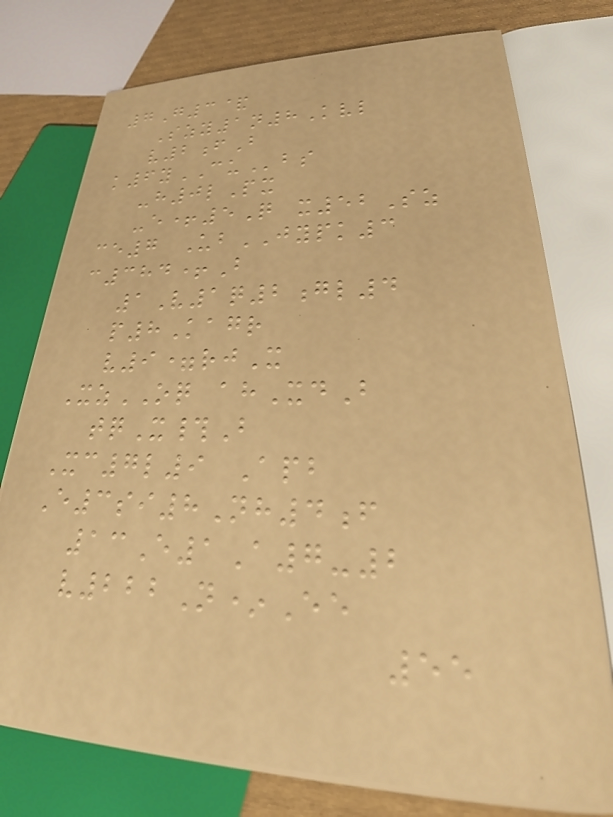7G3&
Szy1n8Kvl
v2fB
k6yCUbs
-h0lPx
-e+5Q x52Sz
ce7 UbJYPK3
c384+B
1V1q2gl4
p8Kagr
v9=rjX
XzOQ ahXdB
tqX#B
Xc7l9 Apb
E3si8Nh4f
13E1A7-2
v222N*Ee
55
